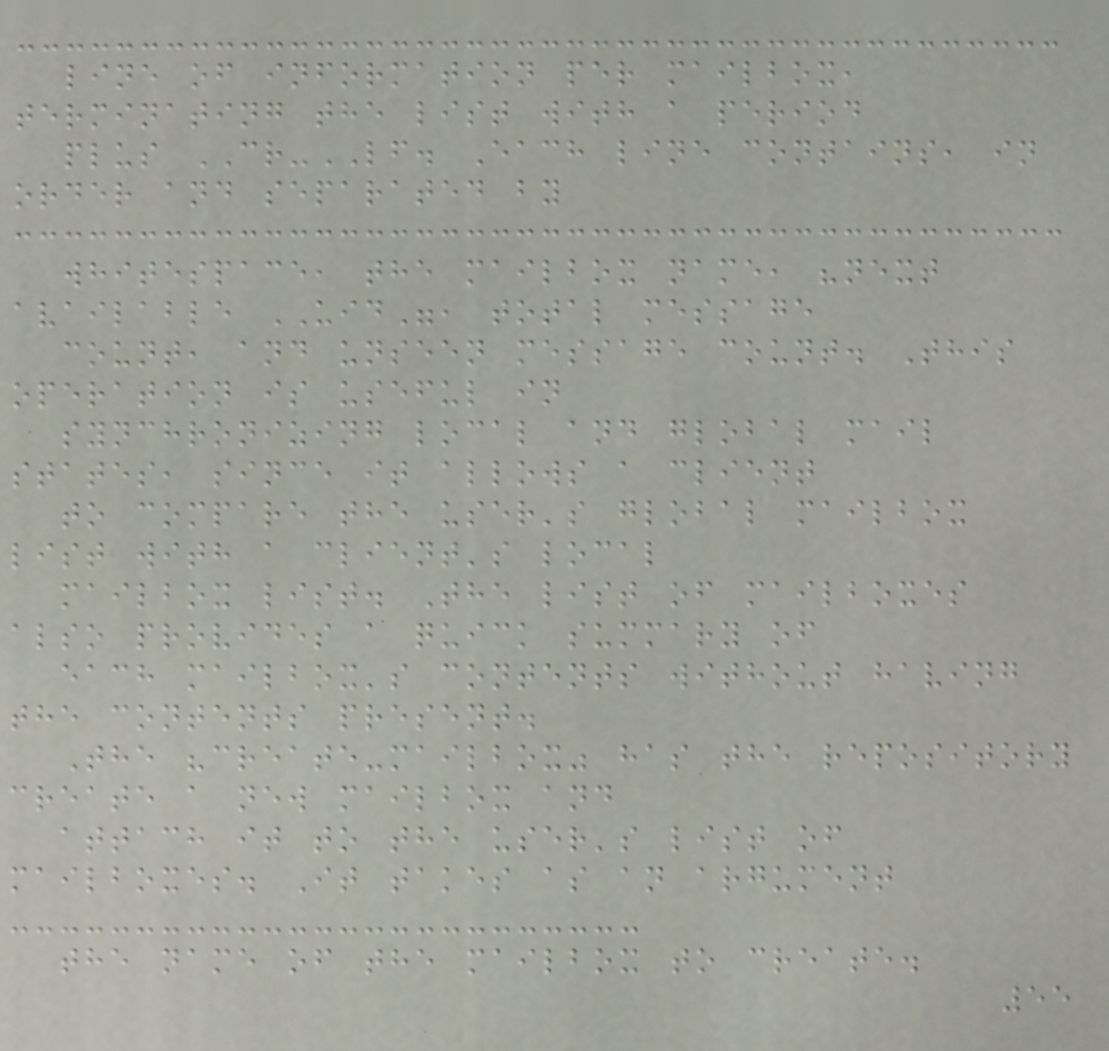line of information per mailbox,
terminating the list with a period
plus CR-LF. Each line contains, in
order and separated by
whitespace, the mailbox name, "next
available UID", total message
count, and unseen message count. This
operation is useful in
synchronizing local and global mail
states, since it allows a client
to compare the user's global mailbox
list with a client's local
mailbox list. The list of mailboxes
also provides a quick summary of
each mailbox's contents without having
the contents present.
The "create-mailbox" has the repository
create a new mailbox and
attach it to the user's list of
mailboxes. It takes as an argument
the name of the mailbox to create.
55
